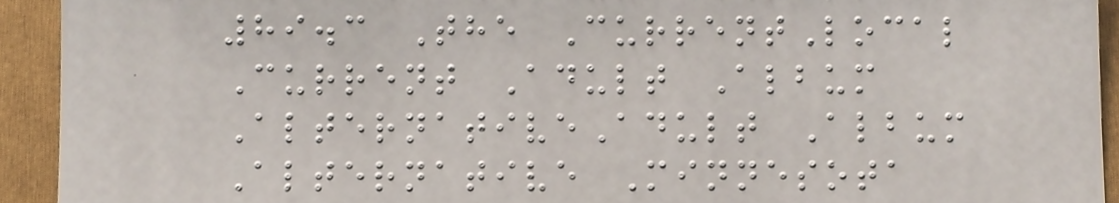89.3 The CurrentLocal
Current Adult Album
AlternativeAdult Album
Alternative Minnesota
